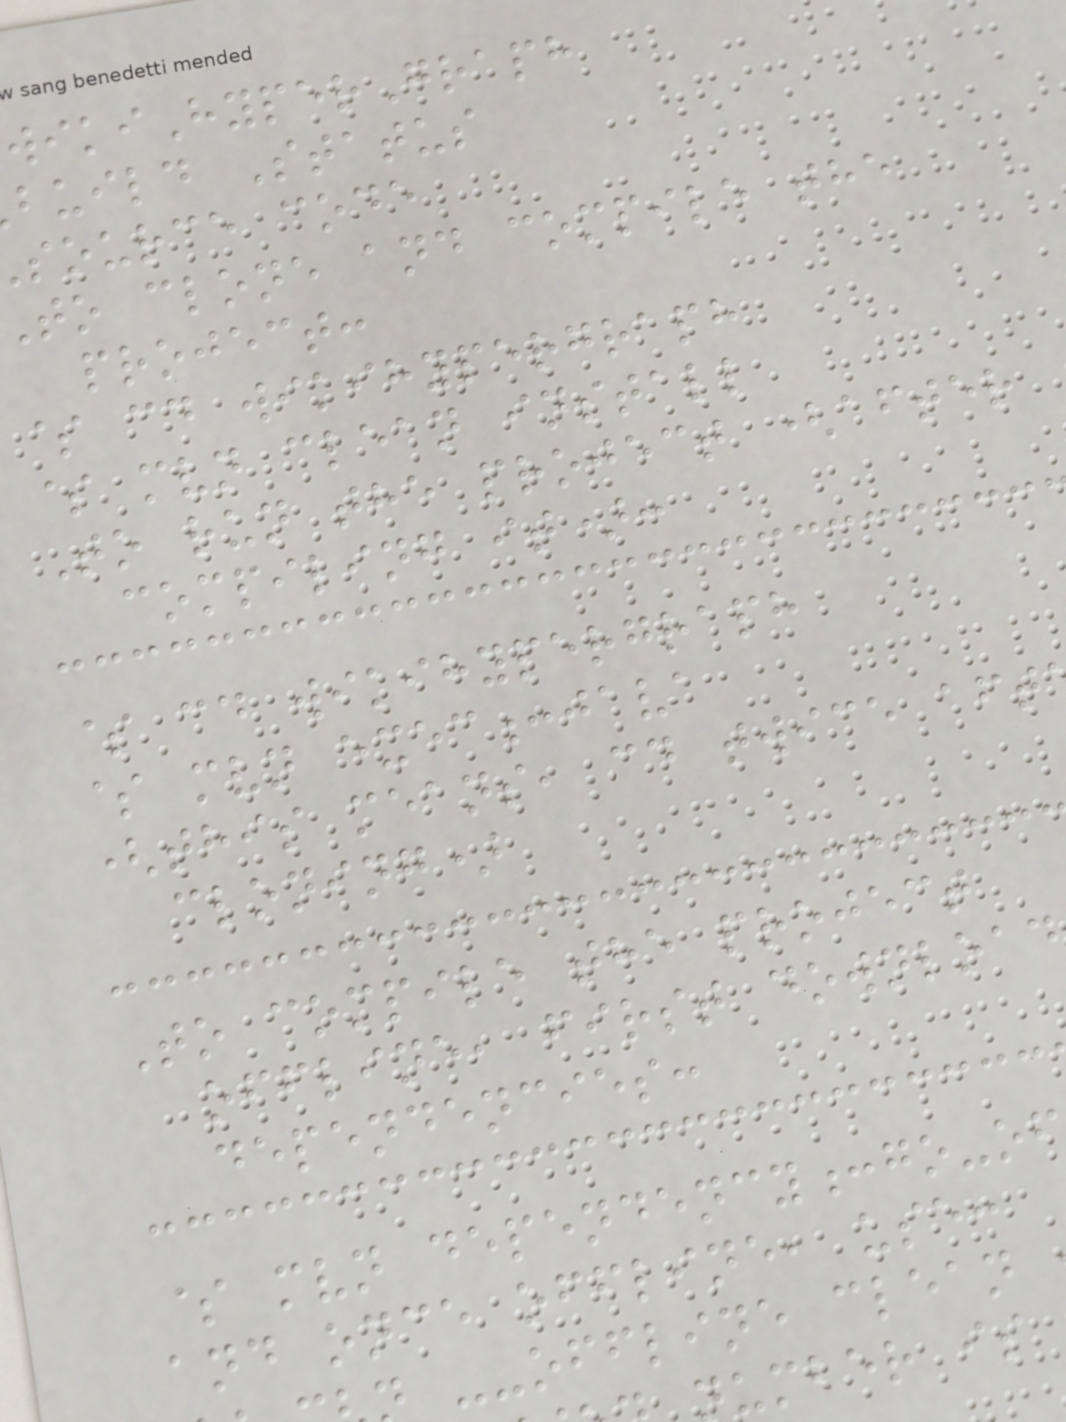ikiHyperGraph
build Status
source code
to clone and compile the
project:
$ cd wikihypergraph
$ mvn clean install
To run the project (after
compiling it):
$ cd wikihypergraph
$ mvn exec:java
(this means, cd twice aft
cloning)
To compile the project
offline, first download
dependencies:
$ mvn dependency:go-of
and once offline, use:
--offline clean
umber is
